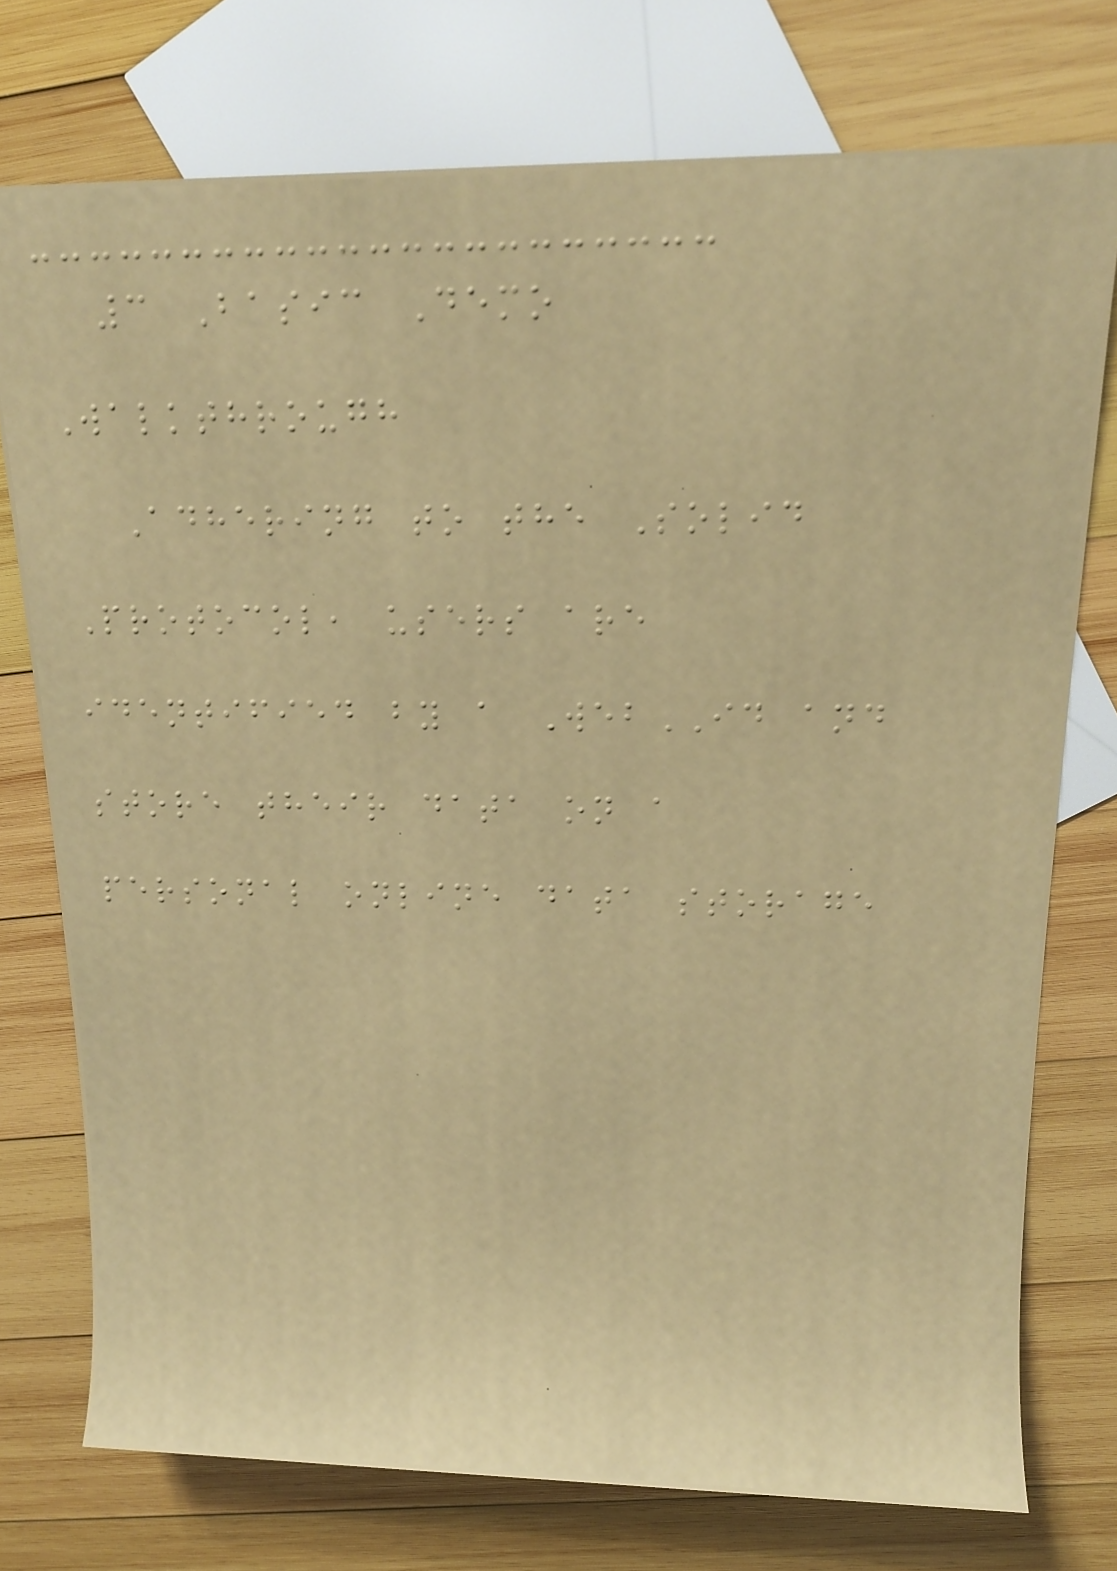3 Basic Demo
Walkthrough
Adhering to the Solid
Protocol, users are
identified by a WebID and
store their data on a
personal online data storage
